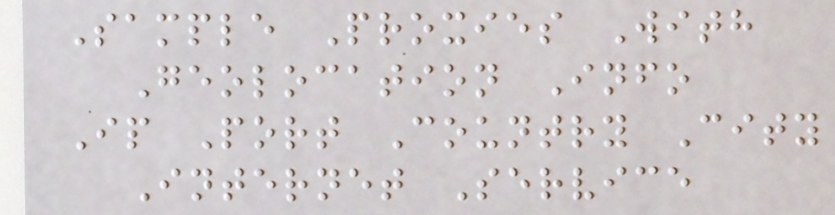Sample Proxies With
Geolocation Info
Ip Port Country City
Internet Service
